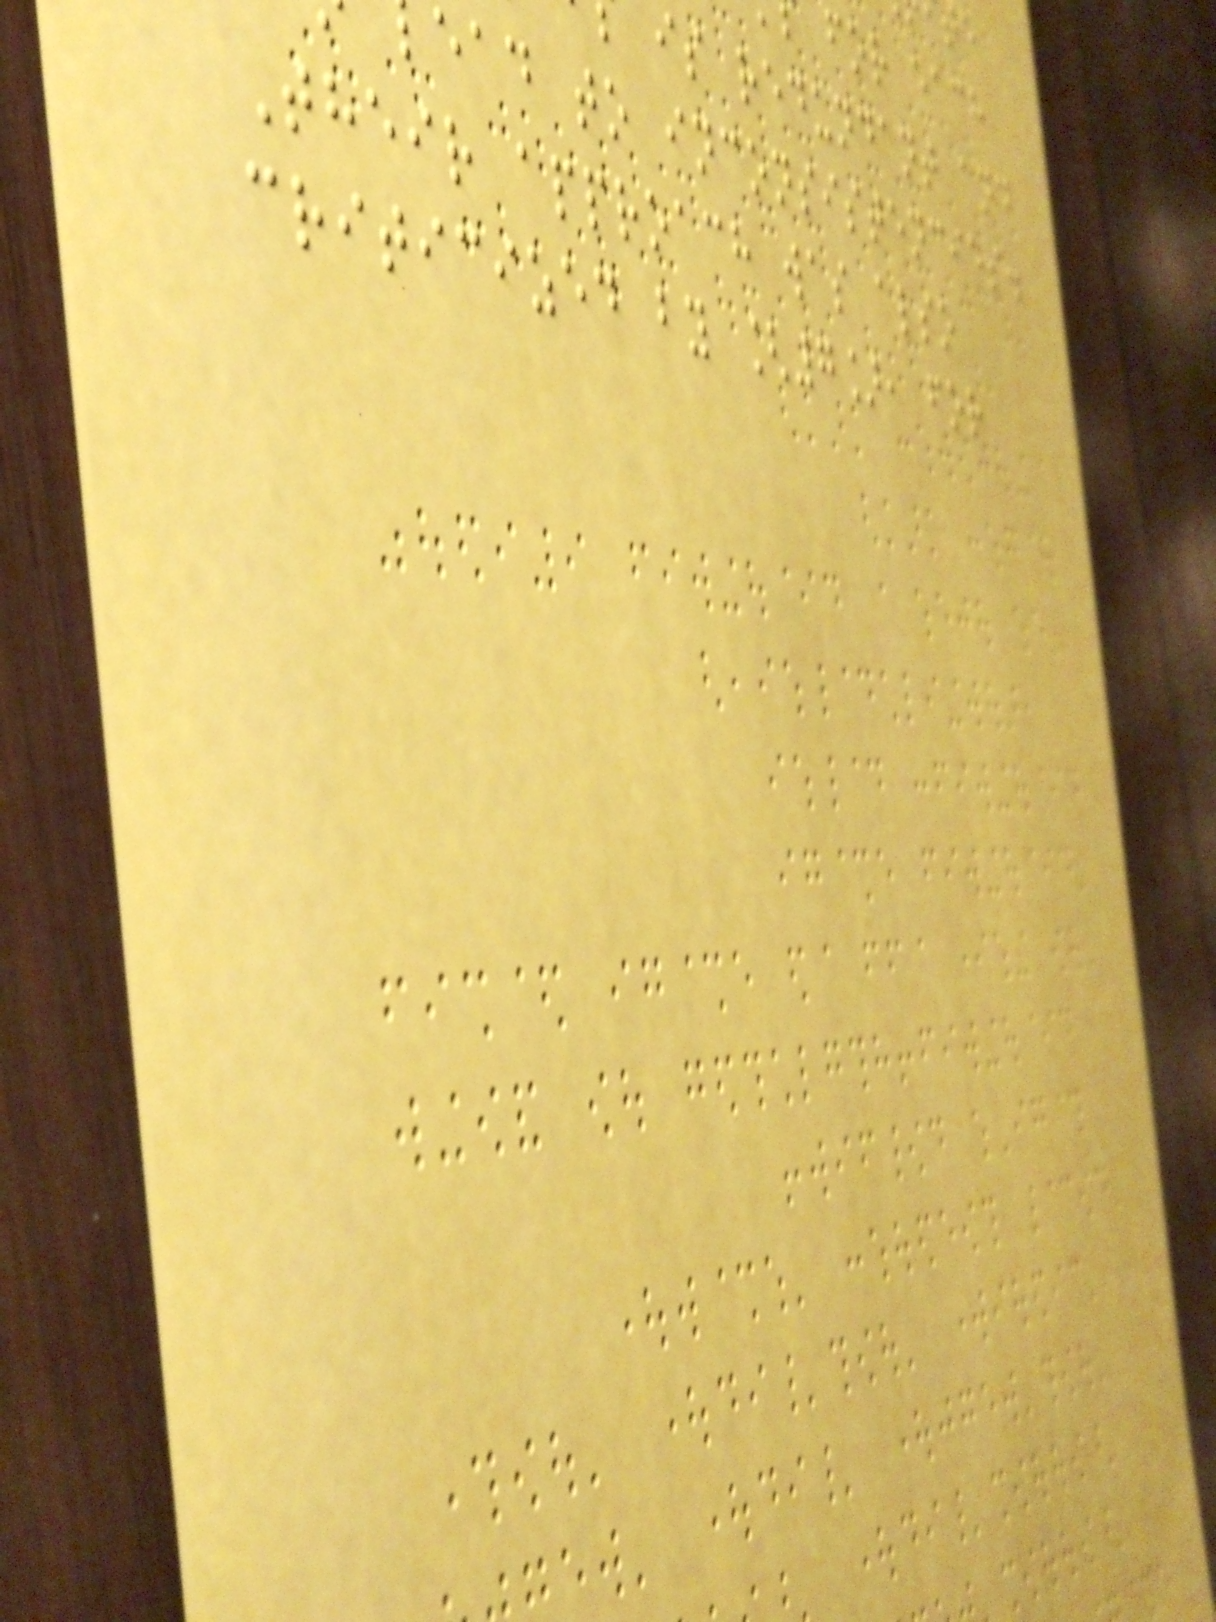for each
is redundant and
ead to inconsistencies.
Their approach was also
criticized by [7], for
